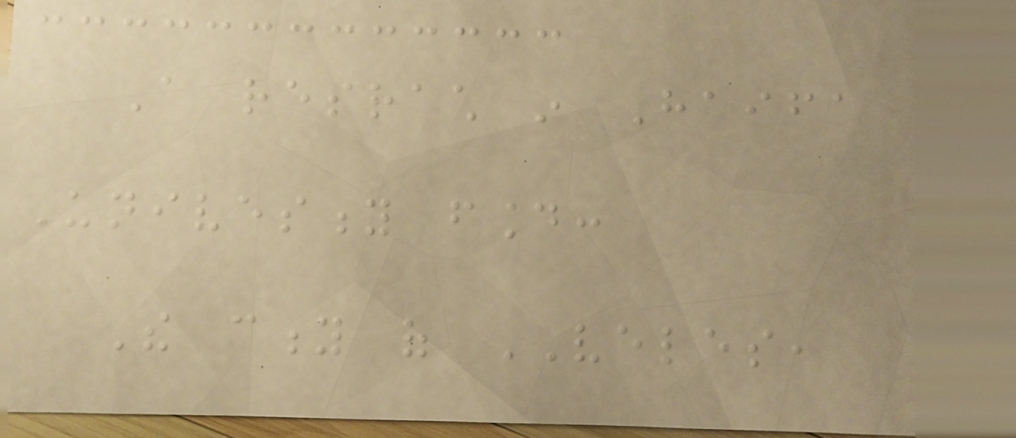A resrach in Haifa
Univesity found:
The city of VELES,
